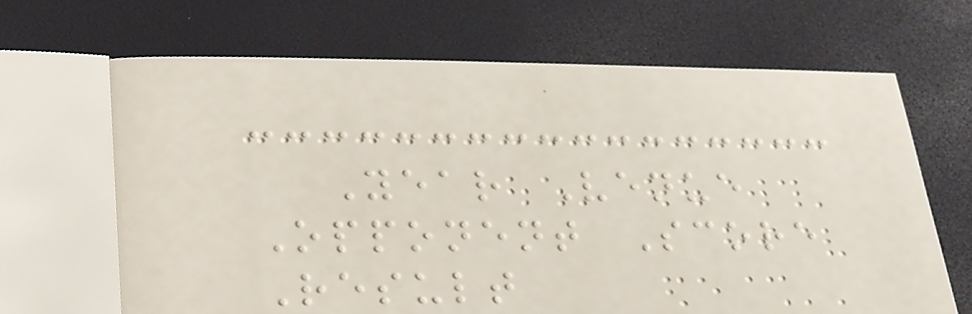Year Venue
Opponent Score
Result
